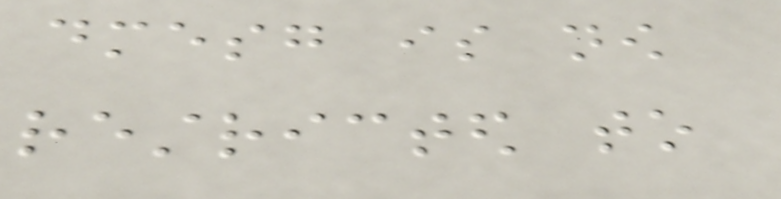dmesg is now
restricted to
